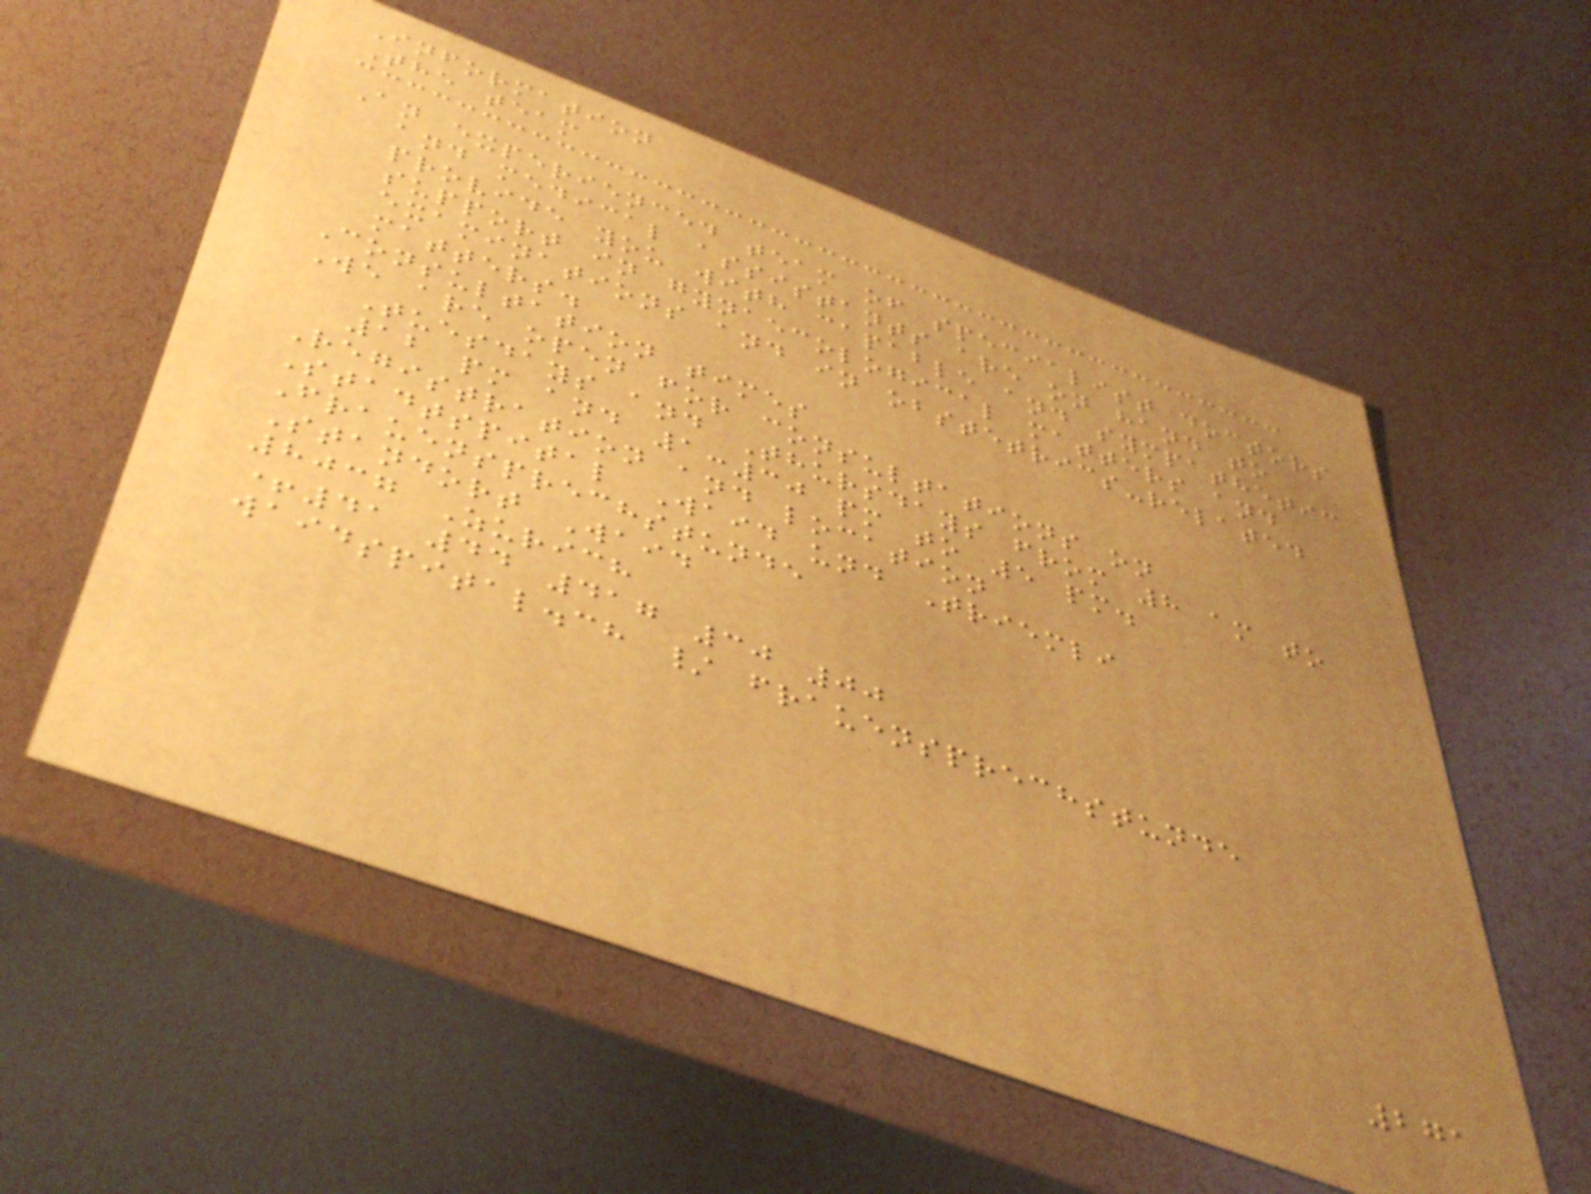Information
The team
An experienced team of specialist doctors
and medical assistants are on hand to
provide you with capable and sympathetic
support in gynaecological matters and
examinations and in obstetrics-related
matters.
Consultation times
We are open for consultations on
Tuesdays and Thursdays from 8 am to
12 pm and 1:30 pm to 5 pm.
Registration and location
Stadtspital Waid und Triemli
Frauensprechstunde
Standort Waid
8037 Zurich
+41 44 417 30 00
waidspital.ch / frauensprechstunde
271
